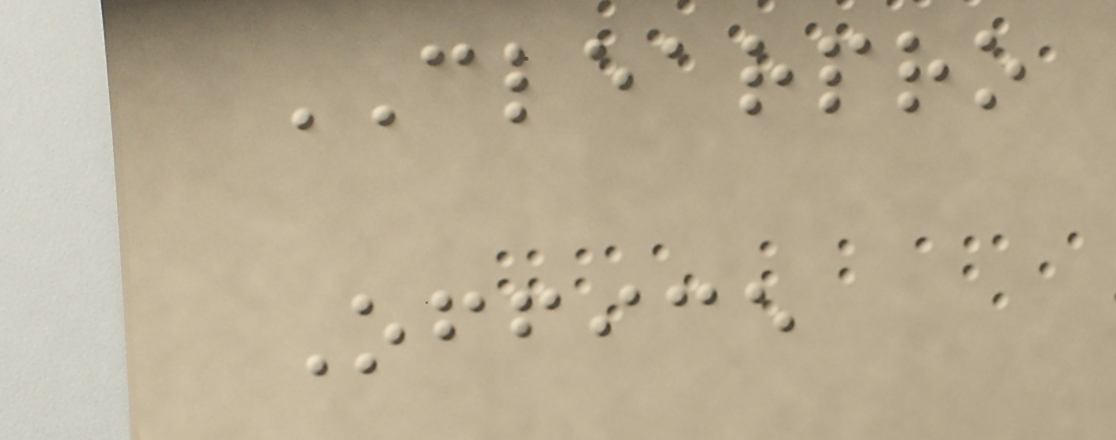CLEARPRO
Office
